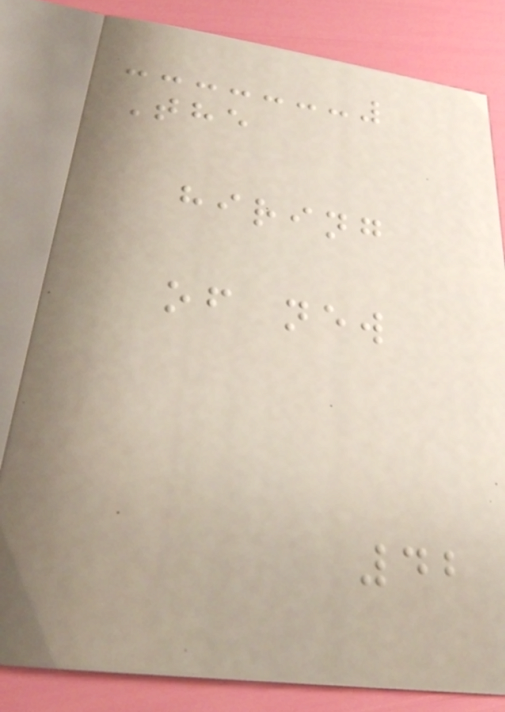The
hiring
of new
42
